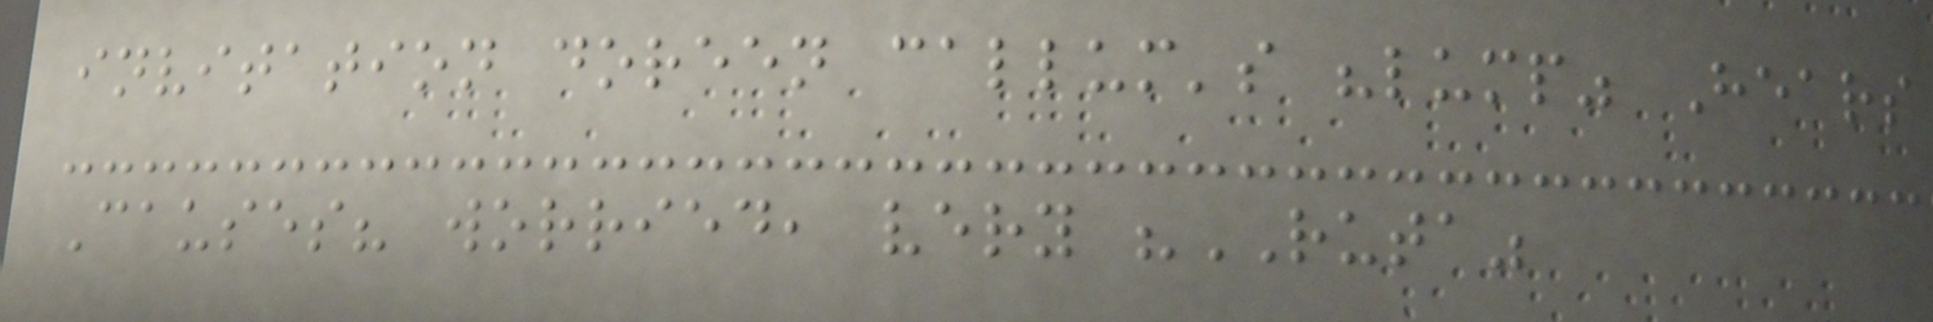invitation doreen callum's "lump" Hears
Causes? worried, very "RUTA"
